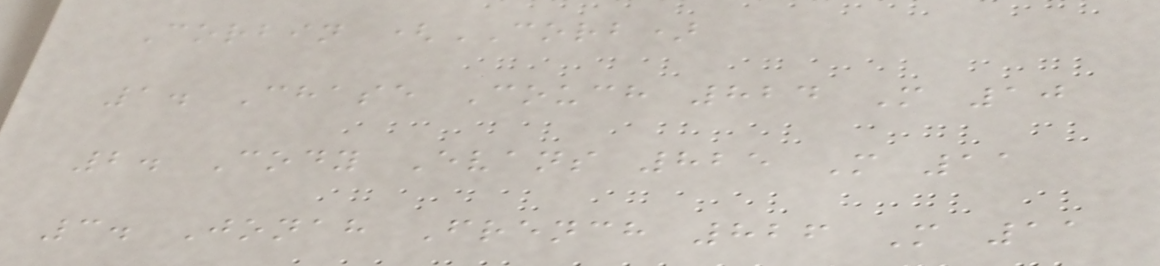Corbin (CORB)
1. Chase Couch 824 M 10
2. Cody Evans 825 M 11
3. Jonah French 826 M 11
